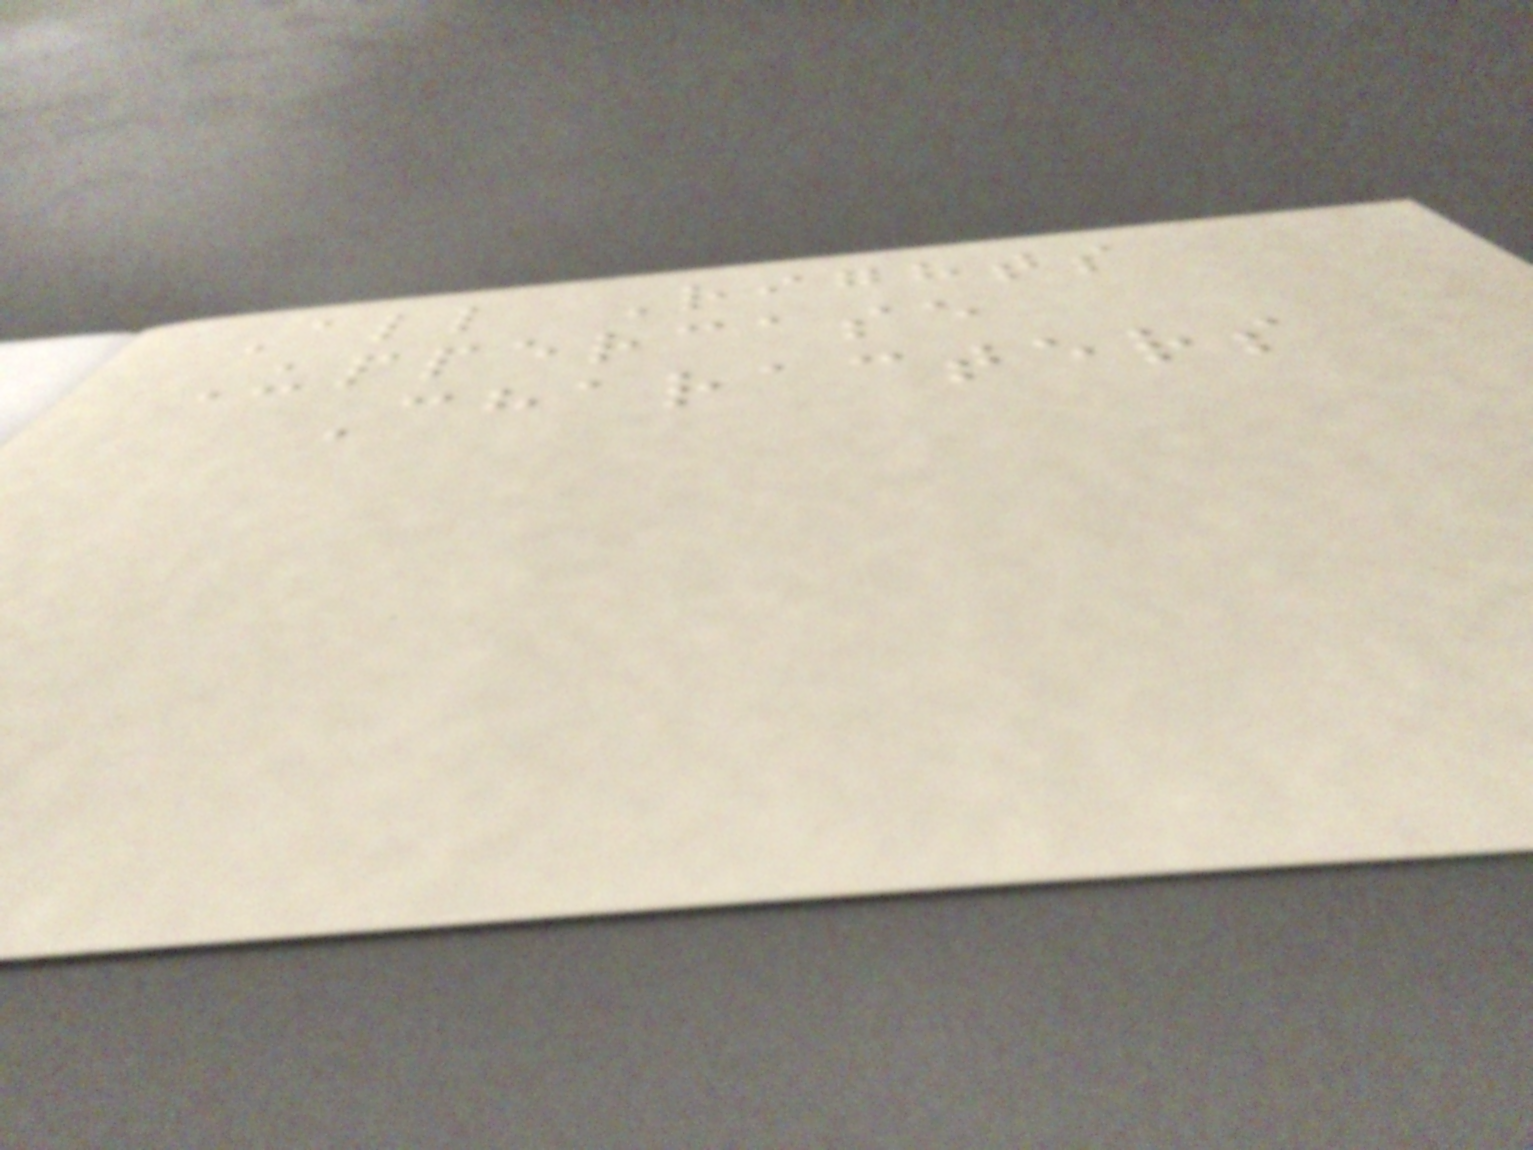All Rights
Uppercase
Characters
